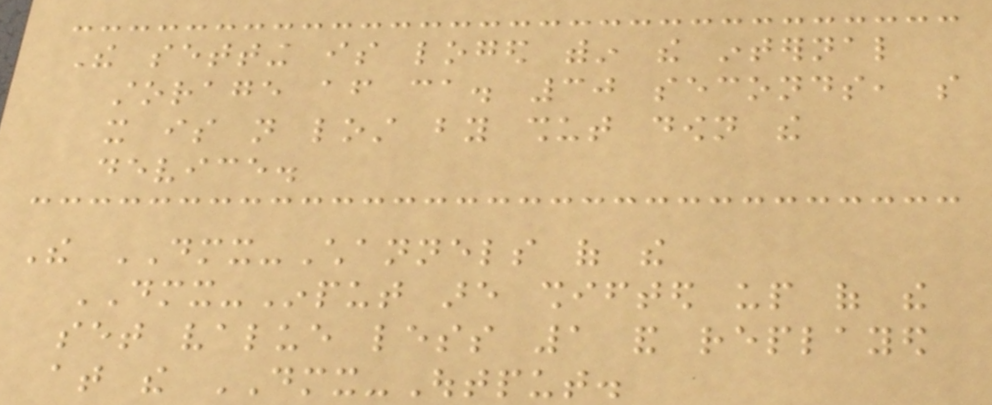The setting is loged within the internal
storage after ca. 30 seconds, so
it is not lost by shut down the
device.
The DMX-Channels of the
DMX-Input are shifted up of the
set value less 1 and replayed
at the DMX-Output.
